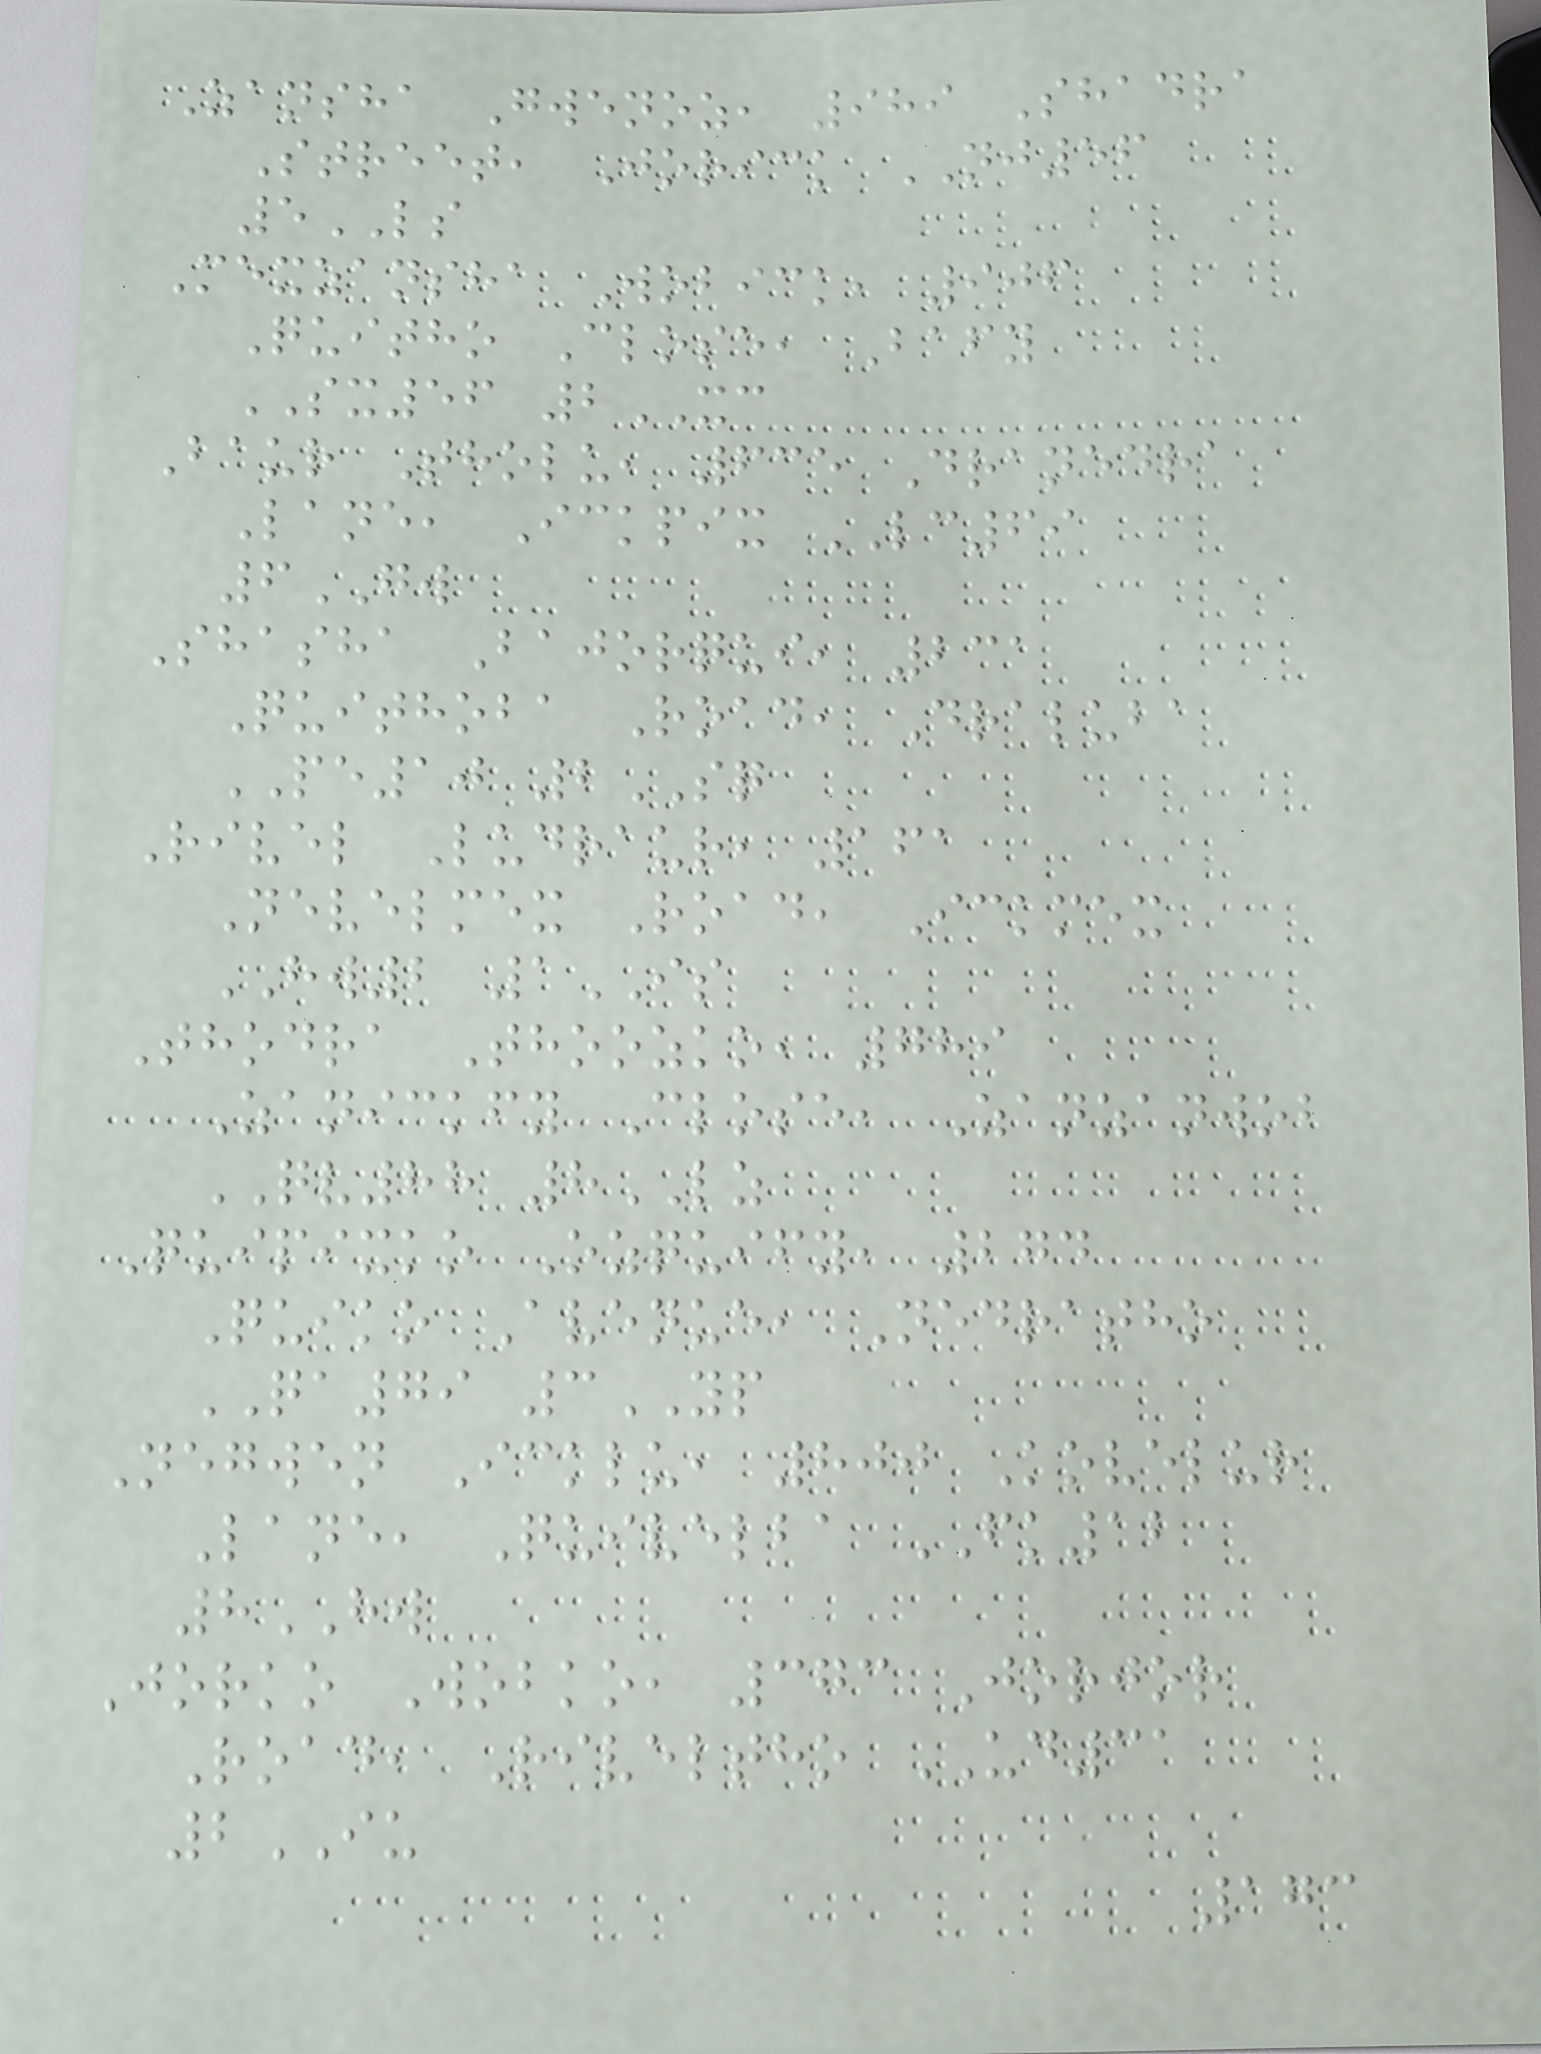Zansha Gwenoz, 989 Shadra
Street, Jorick NJ56
5LS
Mexzansha Wobick, 906
Quitho Close, Bafy
SX56 2XC
Baur Tholu, 635 Dranedra
Lane, Ickpix LC69
6GW
Shasha Bajorqui, 231
Quithoba Road, Draluba
PE10 2SQ
Rivel Ludraur, 161
Nevelmex Road, Ickmex
HW2 1IS
Thodra Thoozko, 789
Zanickfy Close, Zanzanwob
QV88 8LZ
Quipixko Ozquify, 274
Quiko Avenue, Nedratho
QA79 3YP
Negwen Icklu, 800 Kovelur
Lane, Quivelba FK12
8HW
Jorko Wobko, 373 Jorjor
Road, Riveltho UD31
2IU
173
